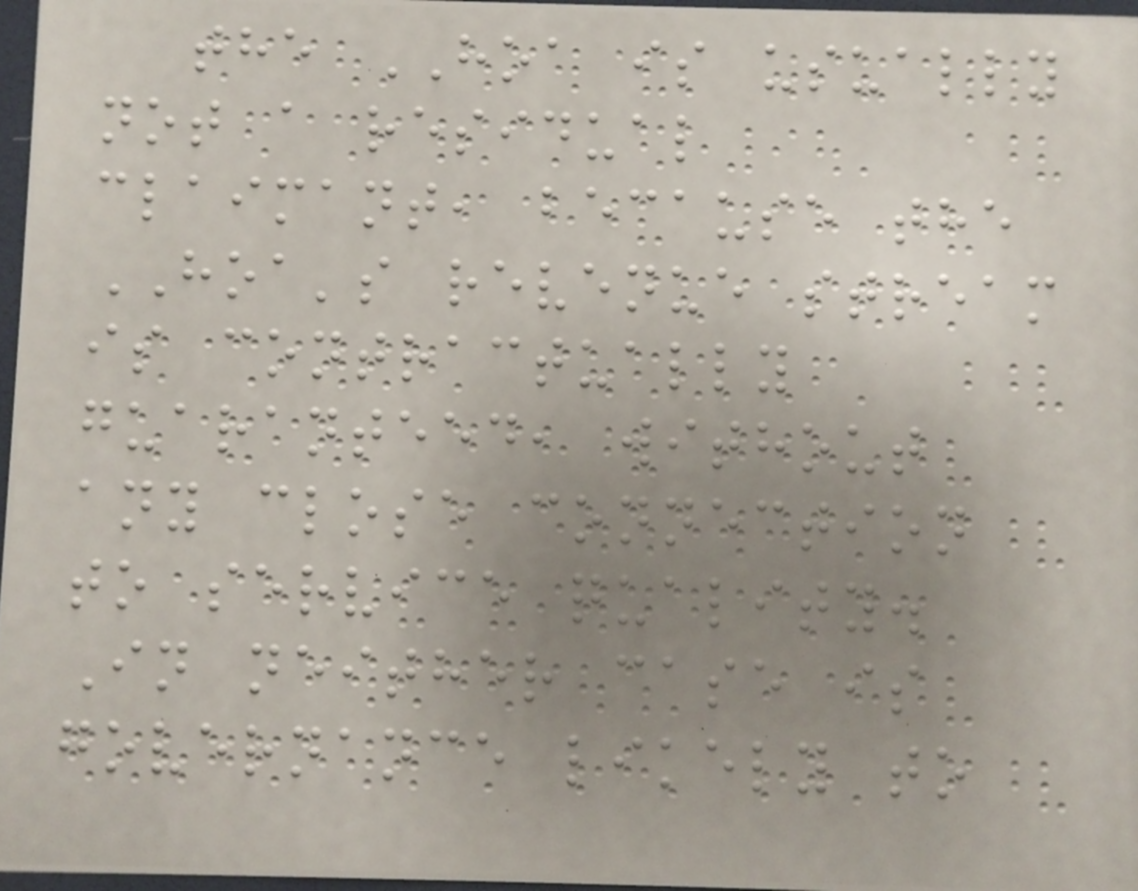the HOA is usually
not a residual
claimant, because the
HOA's revenue stream
is contractually
guaranteed, without
any close connection
to service quality.
In neither case is
governance likely to
